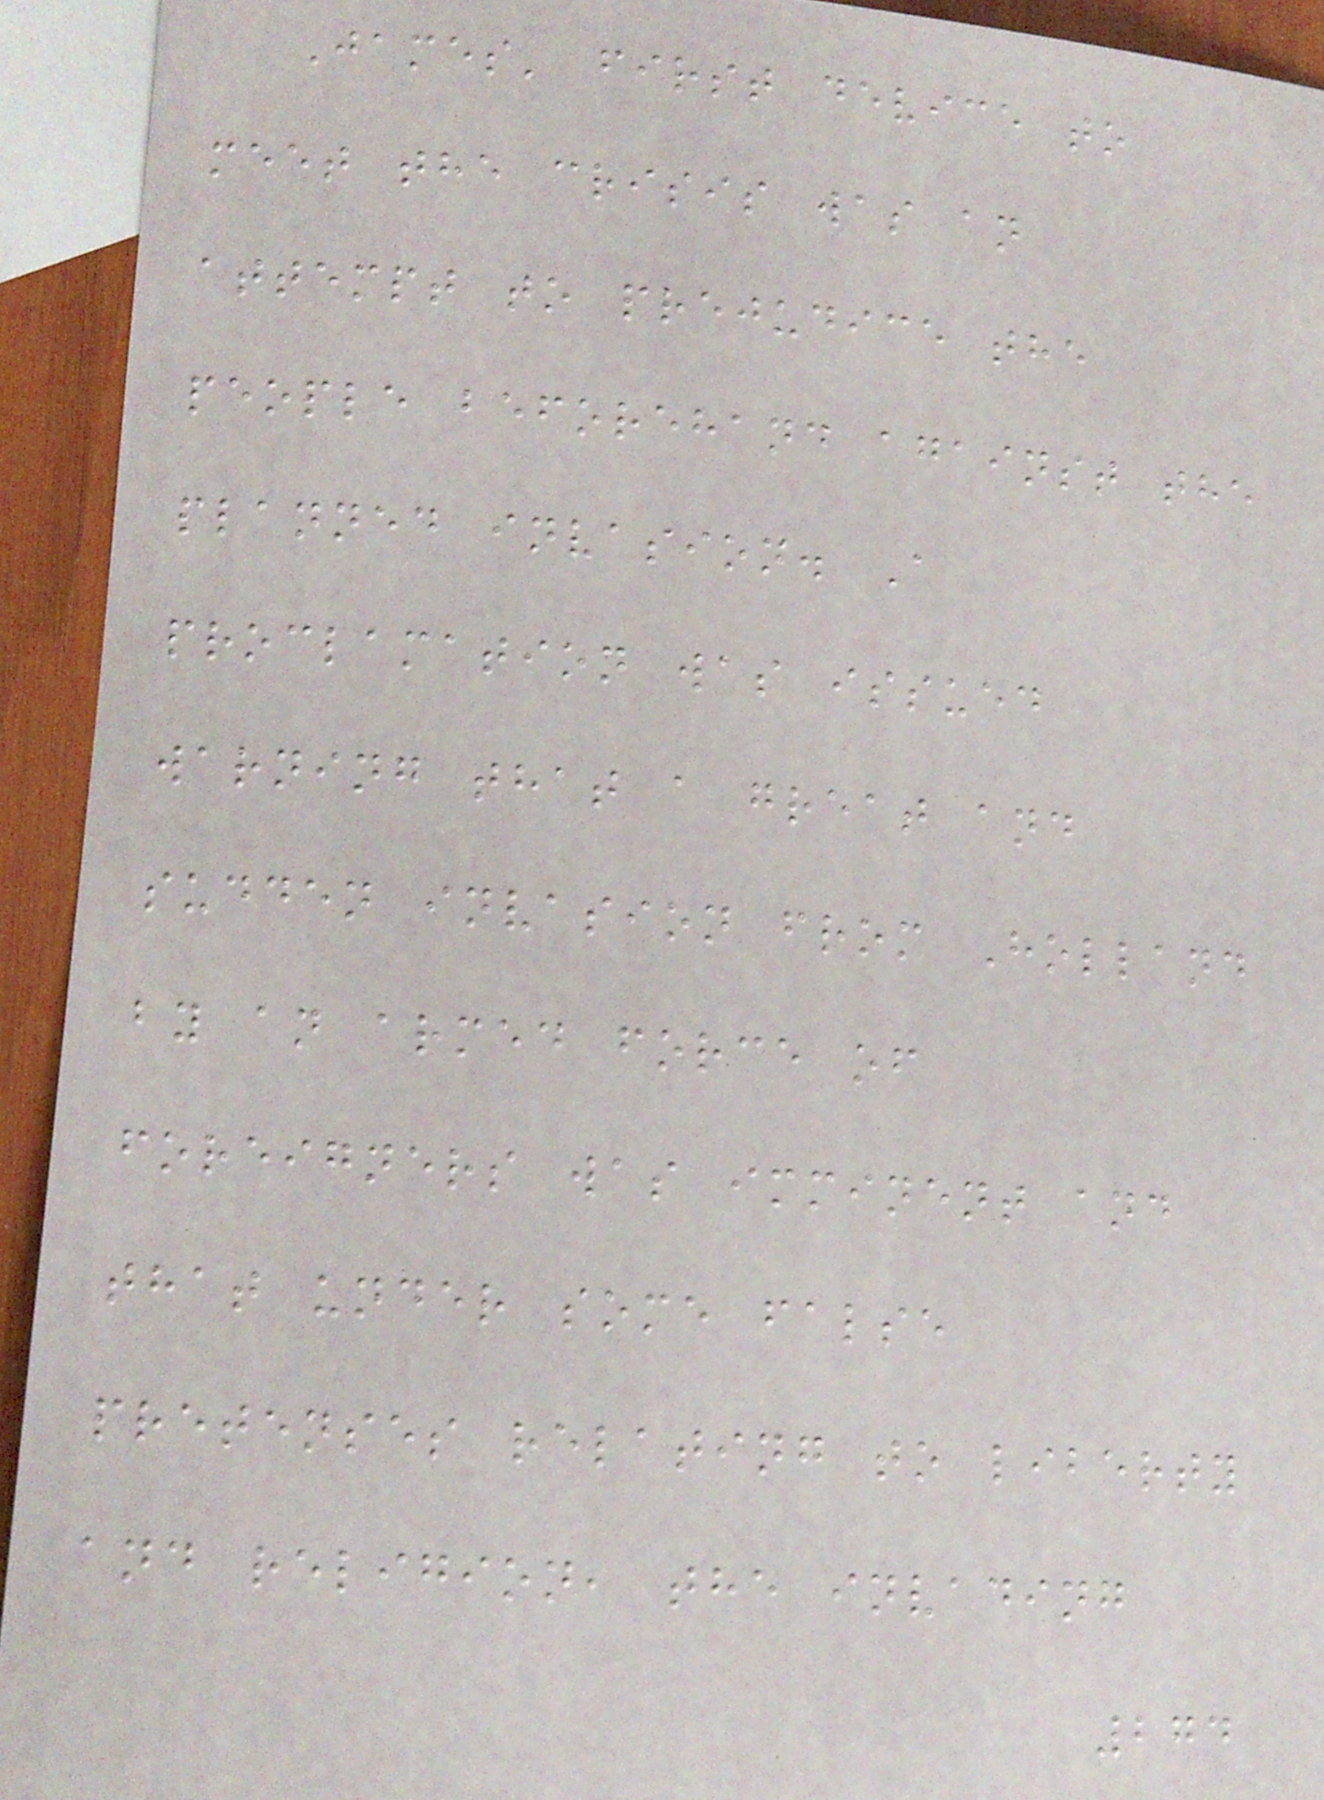James' first device to
meet the crisis was an
attempt to prejudice the
people beforehand against the
planned invasion. A
proclamation was issued
warning that a great and
sudden invasion from Holland
by an armed force of
foreigners was imminent and
that under some false
pretenses relating to liberty
and religion, the invading
274
